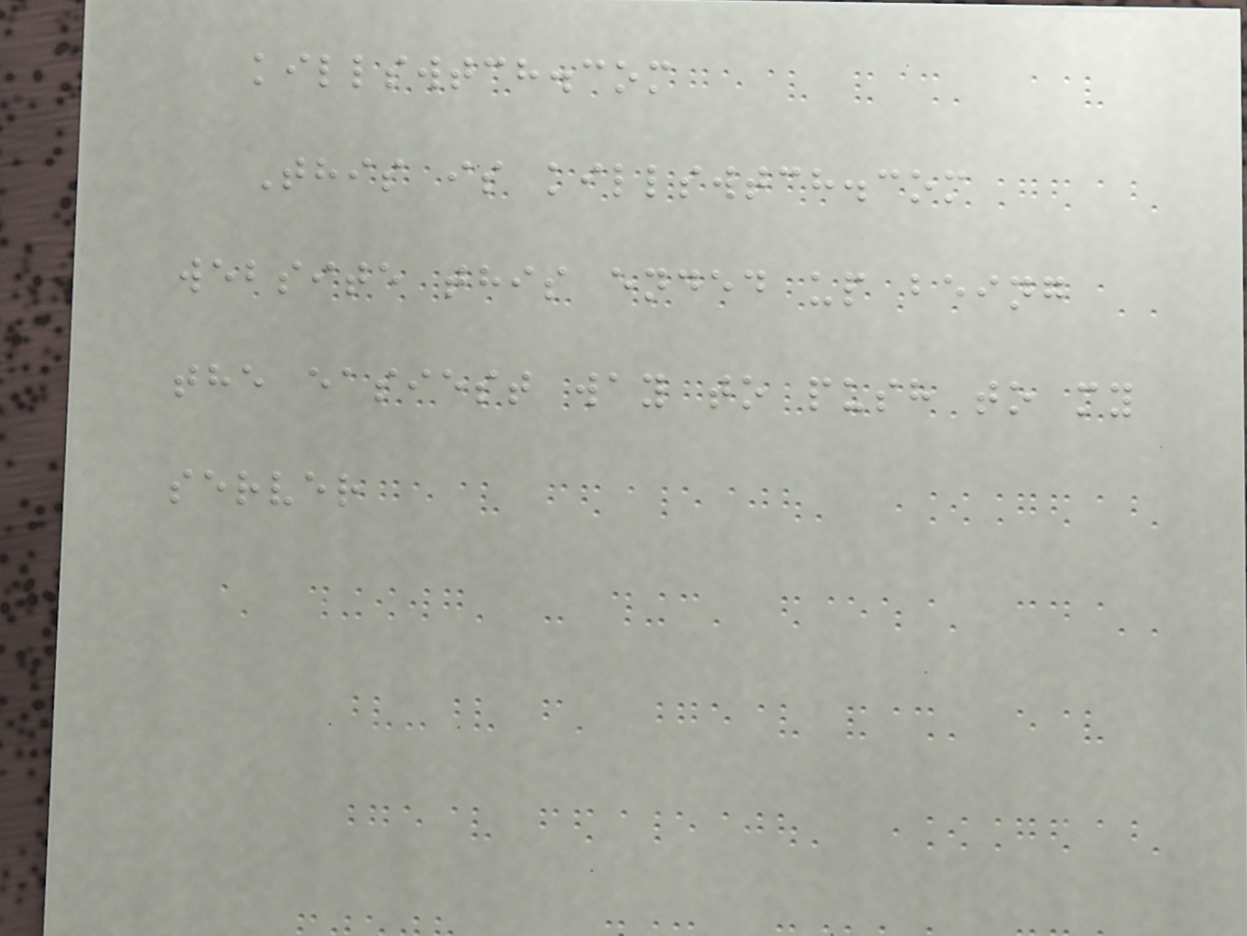killswtch.com
This is killswtch.com
website this ended up being
the easiest way to push to my
server
